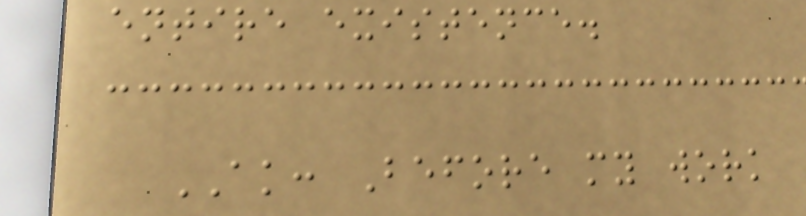entire existence.
AK: Before my work
